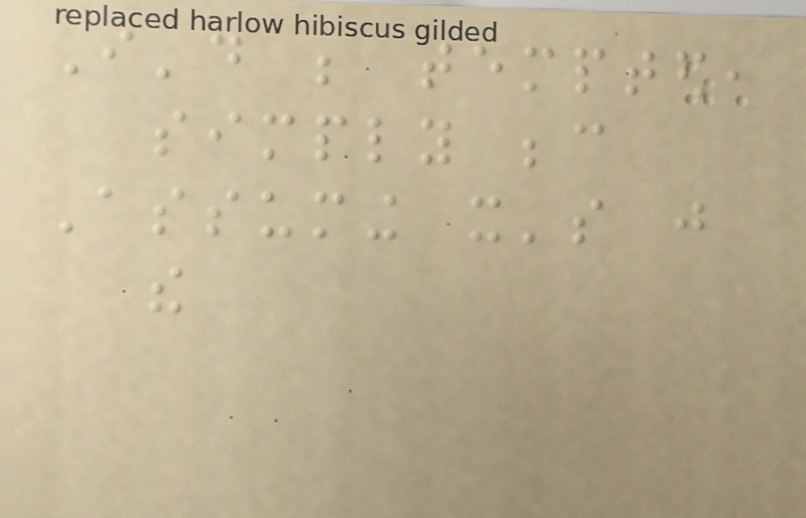I'd be tempted,
simply because
Assuming it's just
the
